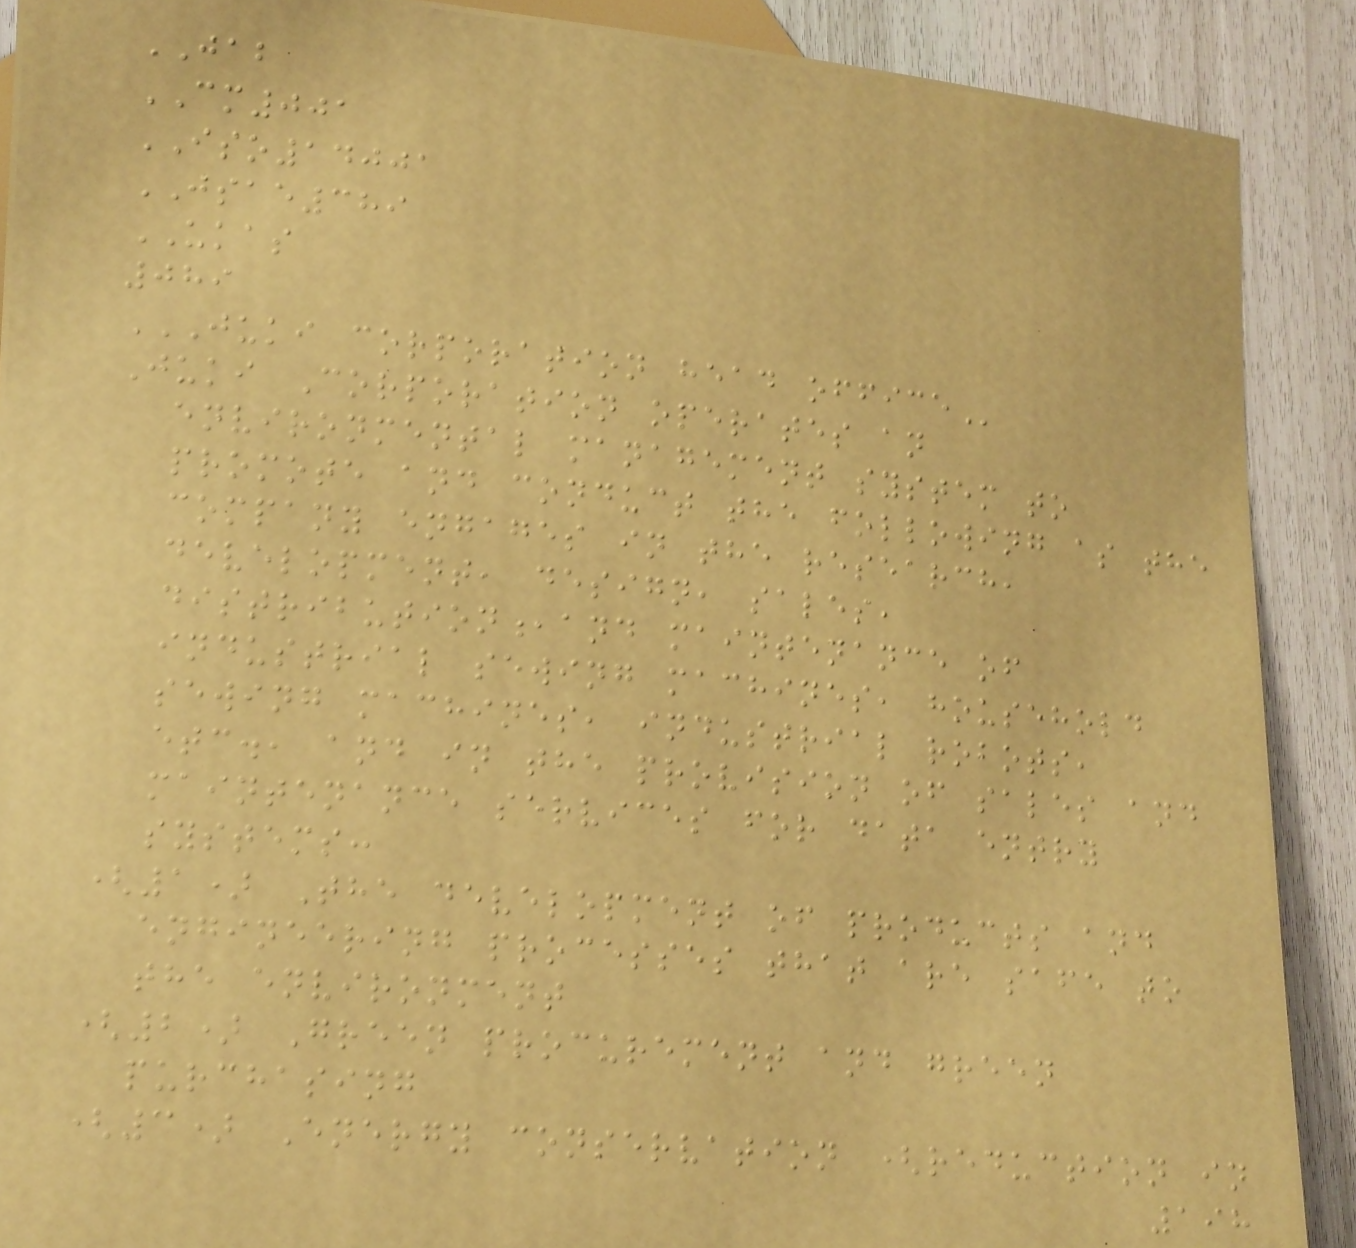JAB
CM001
ISO14001
JSAE389
UKAS
089
JUKI CORPORATION HEAD OFFICE
Juki Corporation operates an
environmental management system to
promote and conduct the following as the
company engages in the research,
development, design, sales,
distribution,and maintenance of
industrial sewing machines, household
sewing machines, industrial robots,
etc., and in the provision of sales and
maintenance services for data entry
systems:
(1) The development of products and
engineering processes that are safe to
the environment
(2) Green procurement and green
purchasing
(3) Energy conservation (reduction in
198
